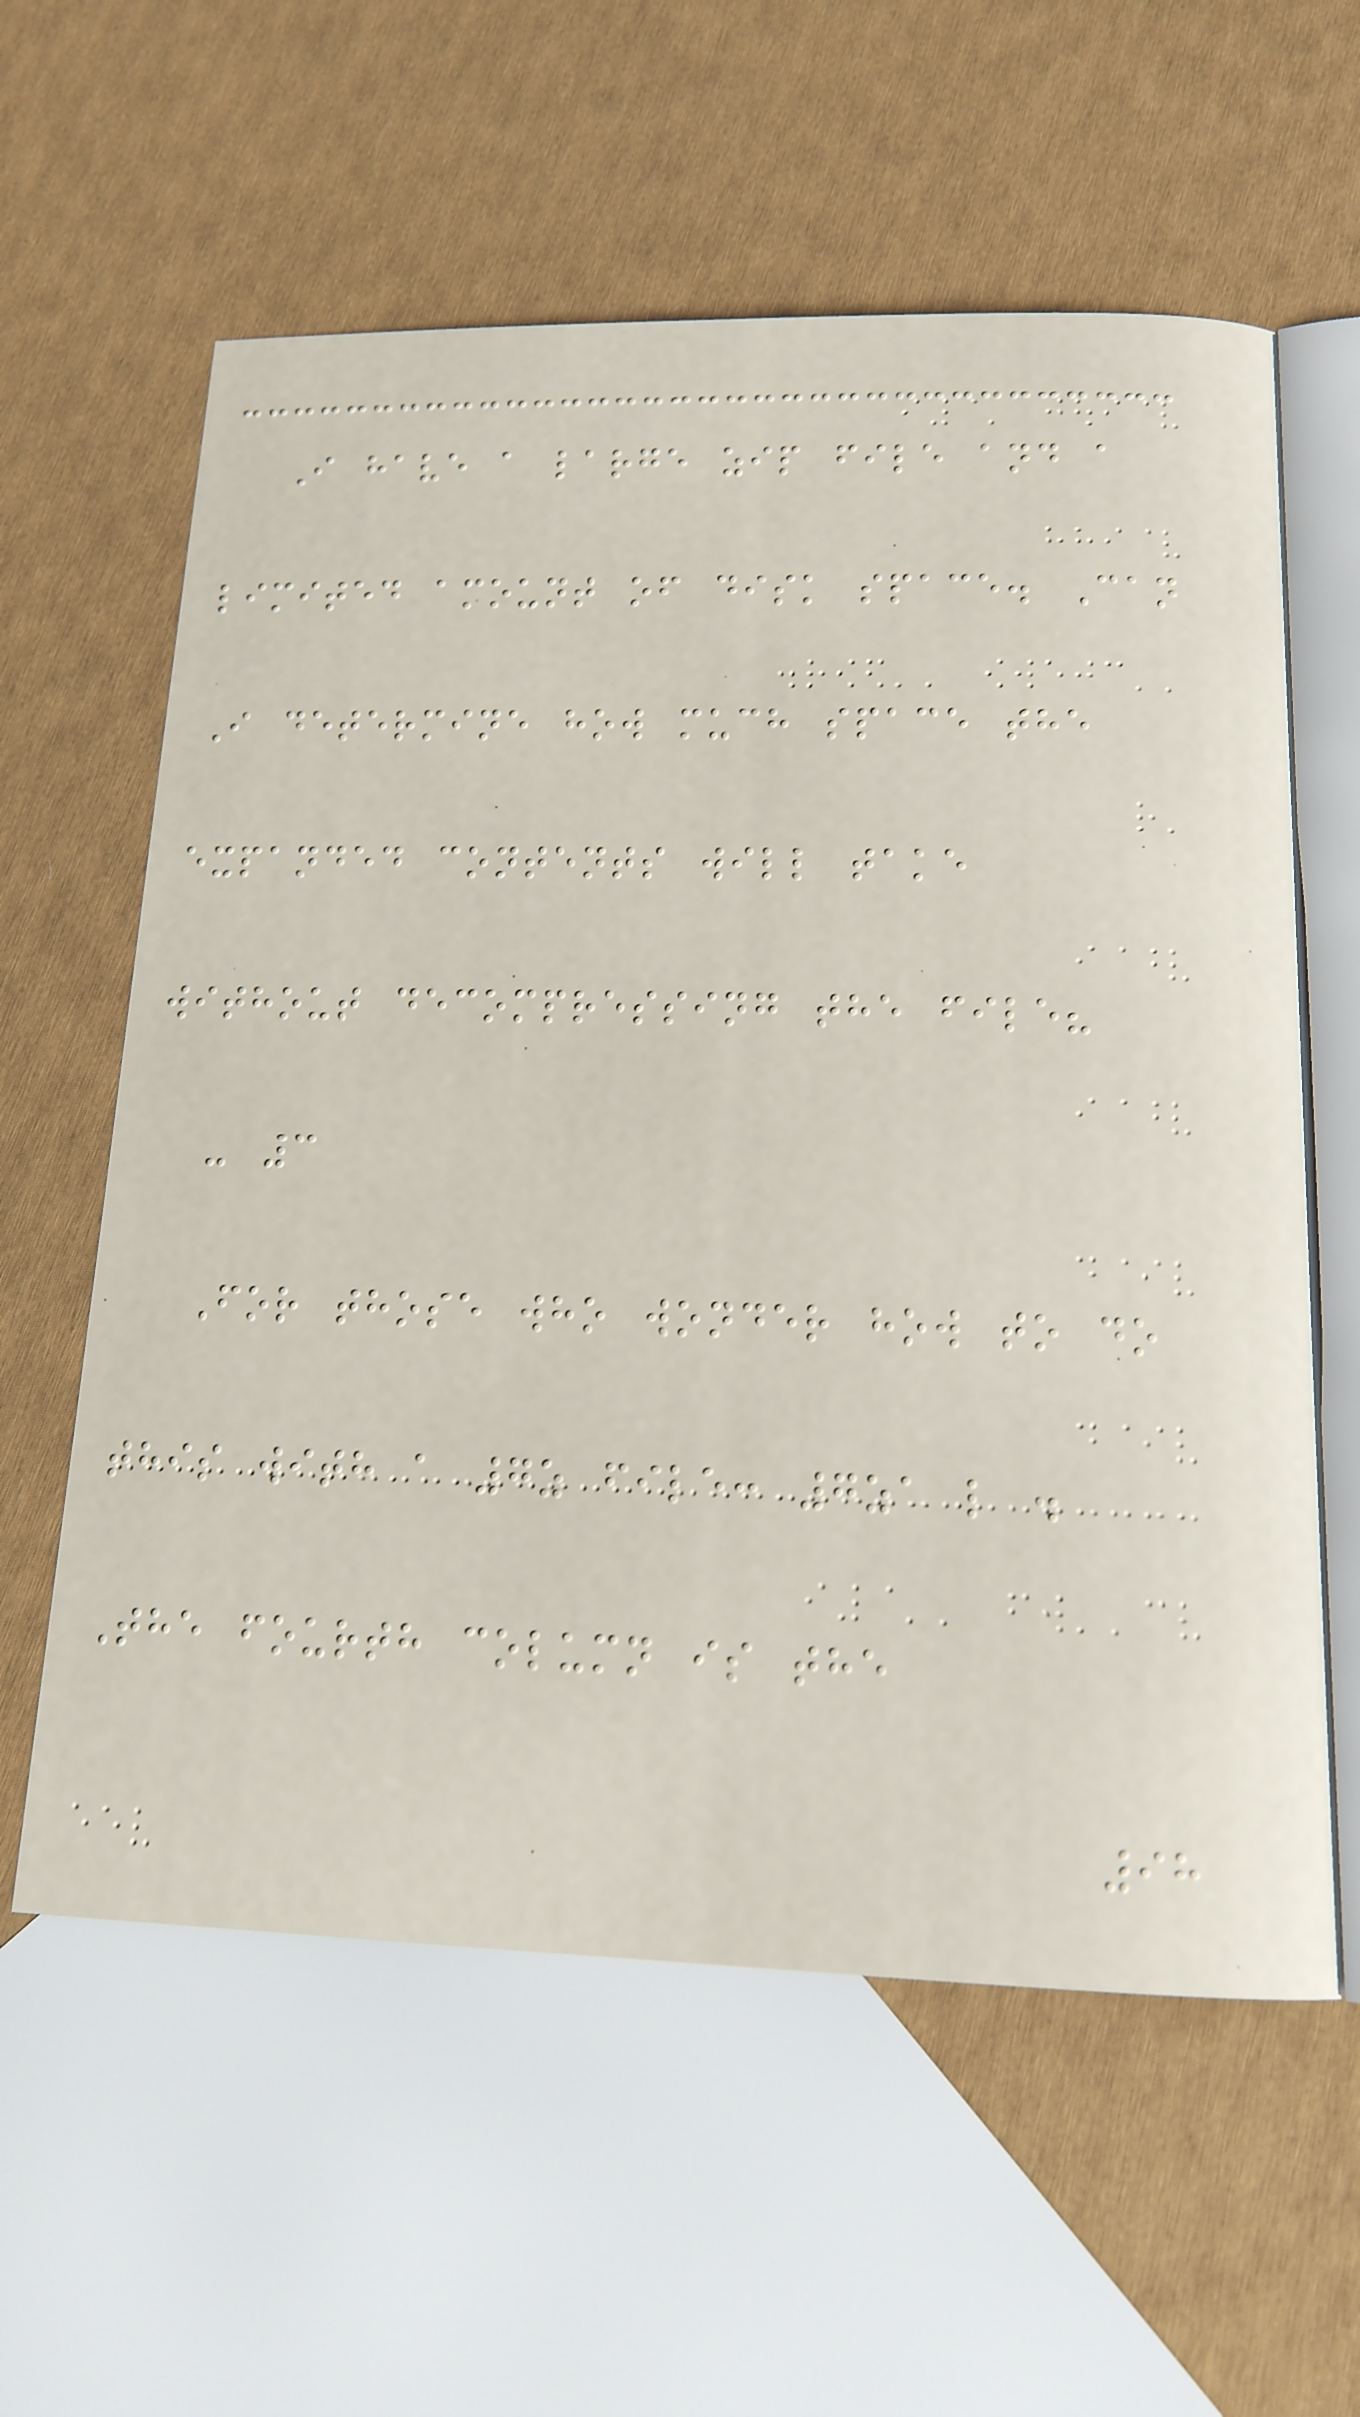I have a large zip file and a
limited amount of disk space. Can
I determine how much space the
expanded contents will take
without decompressing the file?
- 3
For those who wonder how to do
this with a 7z file: 7za l .
The fourth column is the
98
